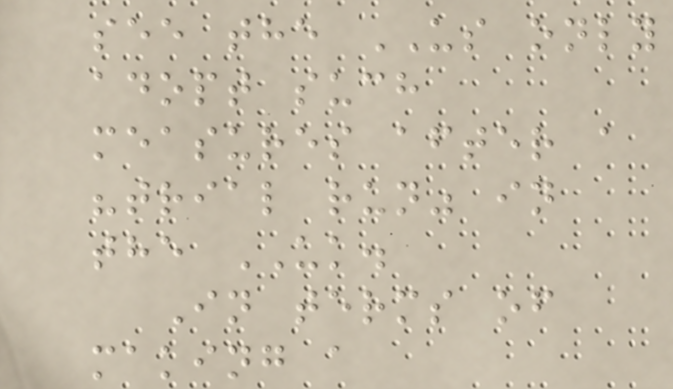see the US only
adopt such
measures after a
"trial run" in
the UK.
In terms of
making a
